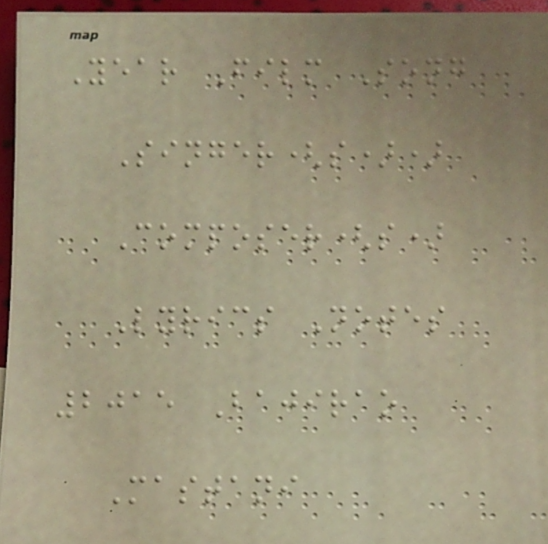Year Film Song
Singer(s))
Composer(s)
Lyrics Notes
2015 Bajirao
Mastani
